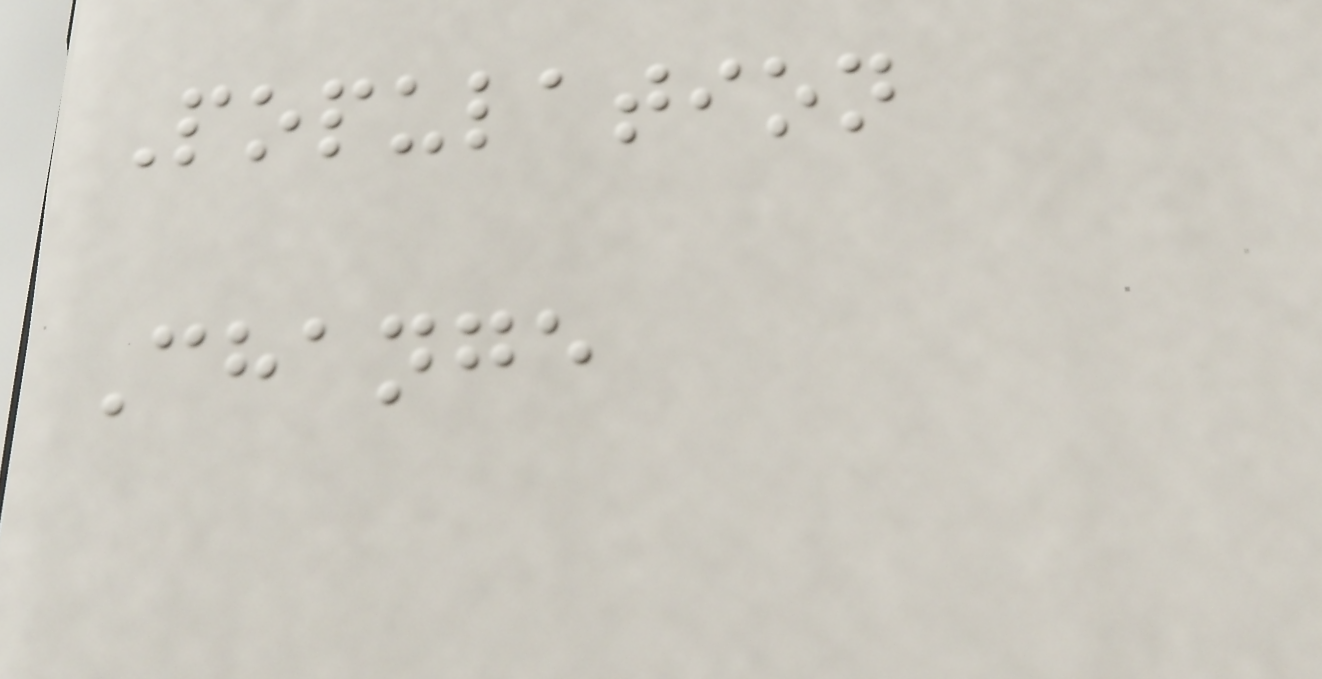Population
Change
